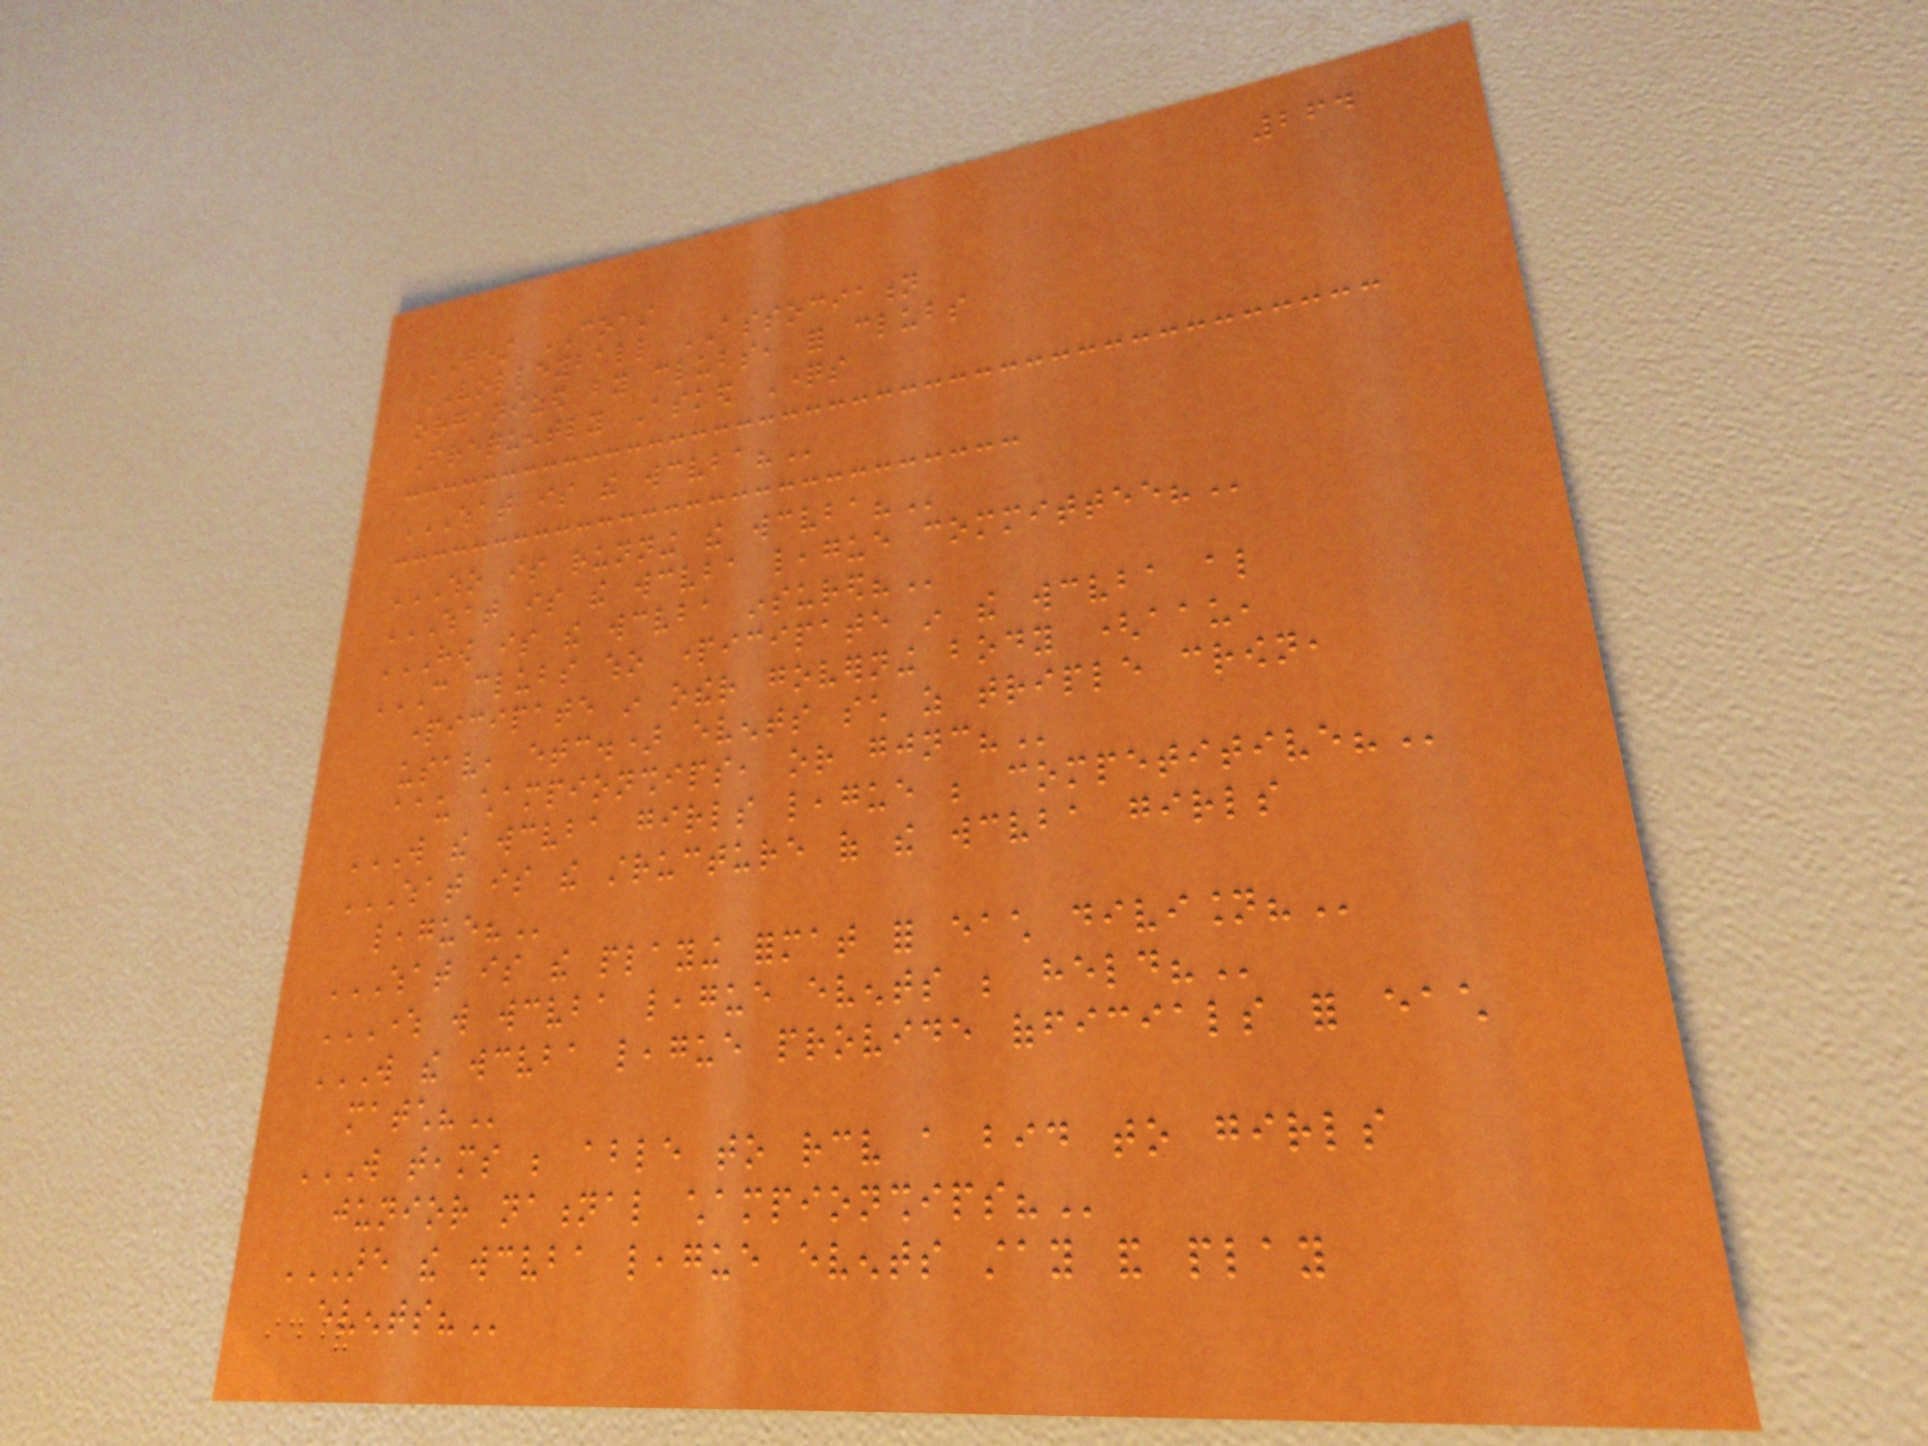264
WEST COAST
VOLLEYBALL ASSOCIATION
organized by clubs, for clubs
Frequently Asked Questions
WHAT IS THE WCVBA?
WHO IS RUNNING THE WCVBA?
WHAT IS THE WCVBA LEAGUE COMMITTEE?
HOW IS THE WCVBA INSURED?
CAN CLUBS WHO PARTICIPATE IN THE WCVBA ALSO
PARTICIPATE IN OTHER GOVERNING BODY (AAU,
USAV, ETC.) EVENTS SUCH AS TRIPLE CROWN,
AAU CHAMPIONSHIPS, OR GJNC?
WILL THE WCVBA GIRLS LEAGUE BE COMPETITIVE?
WHAT IS THE STRUCTURE OF THE WCVBA GIRLS
LEAGUE?
WHAT IS THE PLAYING FORMAT FOR EACH DIVISION?
WHERE WILL WCVBA LEAGUE EVENTS BE HELD?
WILL THE WCVBA LEAGUE PROVIDE OFFICIALS FOR EACH
MATCH?
WILL TEAMS BE ABLE TO RECEIVE A BID TO GIRLS
JUNIOR NATIONAL CHAMPIONSHIPS?
ARE THE WCVBA LEAGUE EVENTS STAY AND PLAY
EVENTS?
